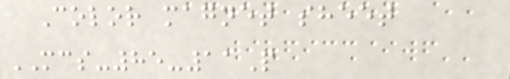Color magnet sheet
MCS-85-11P
